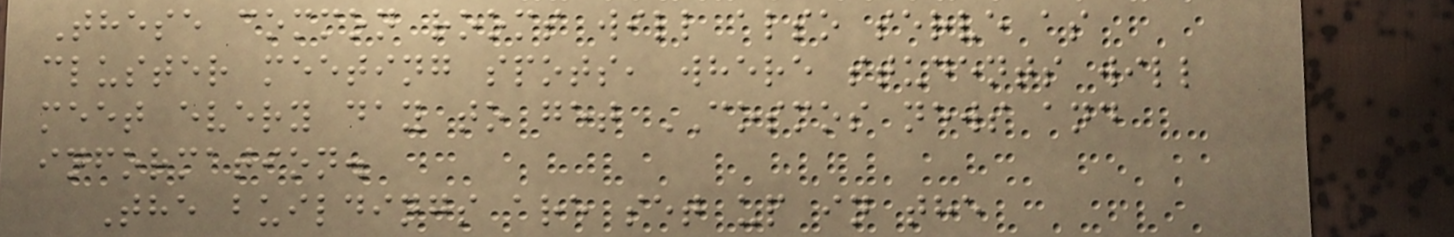These common rooms will also serve as
cluster meeting spots, where students will
meet every day to get COSMOS news and
information.
The buildings are set up in the
